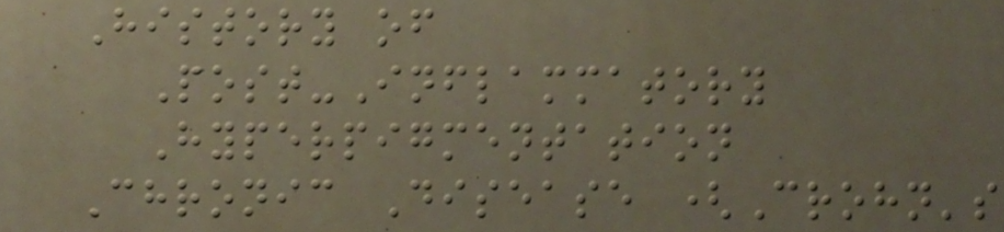History of
Post-Inflammatory
Hyperpigmentation
Chronic Disease (Crohn's
